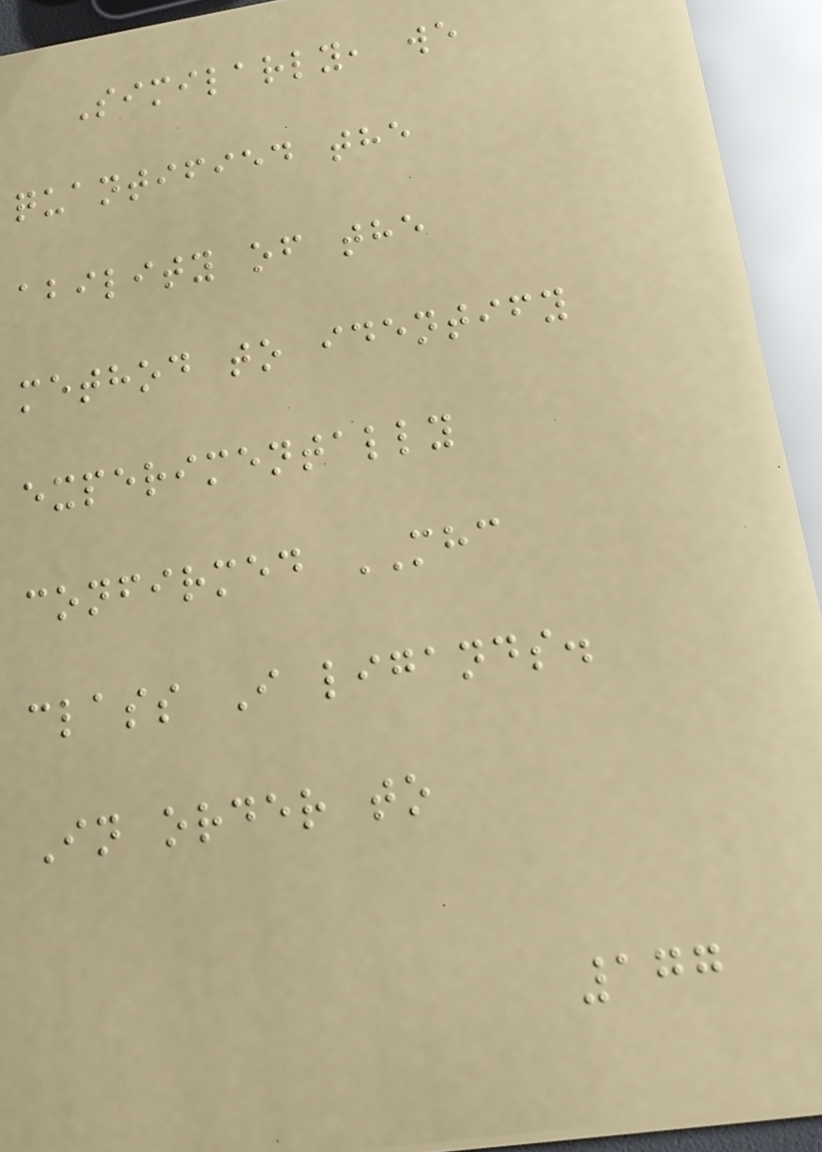Similarly, we
quantified the
ability of the
method to identify
experimentally
confirmed MHC
class I ligands.
In order to
177
